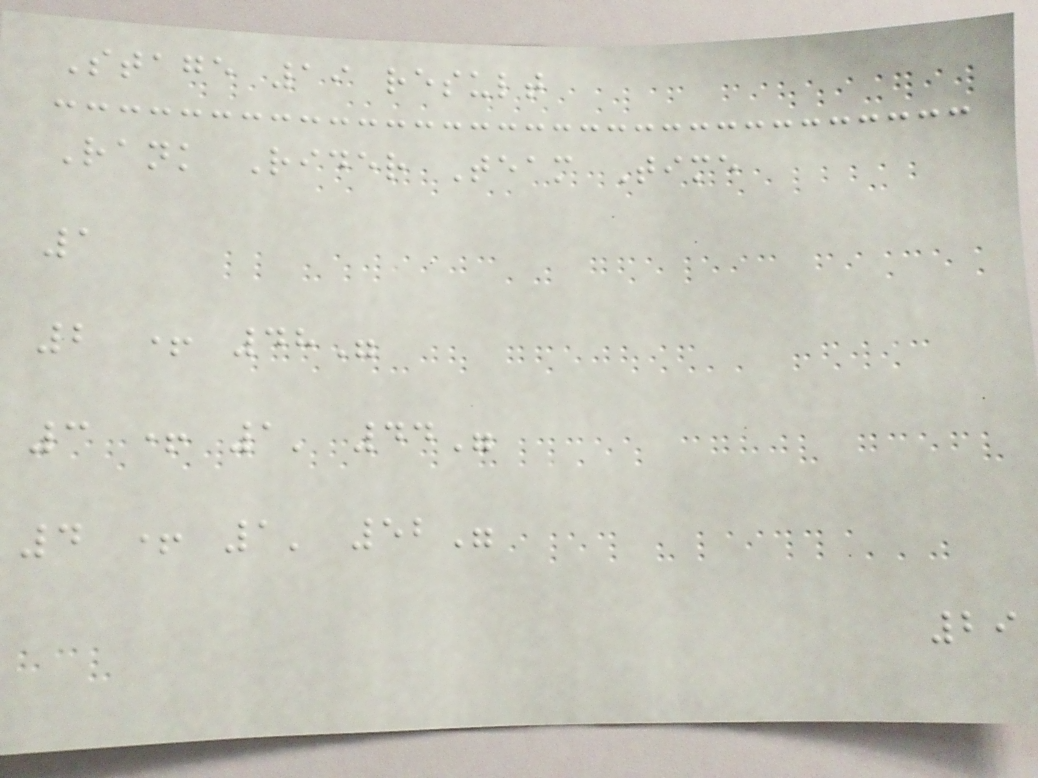Stage 19 result
Rank Rider Team Time
1
2 + 48"
3 + 1' 44"
4 + 1' 52"
29
